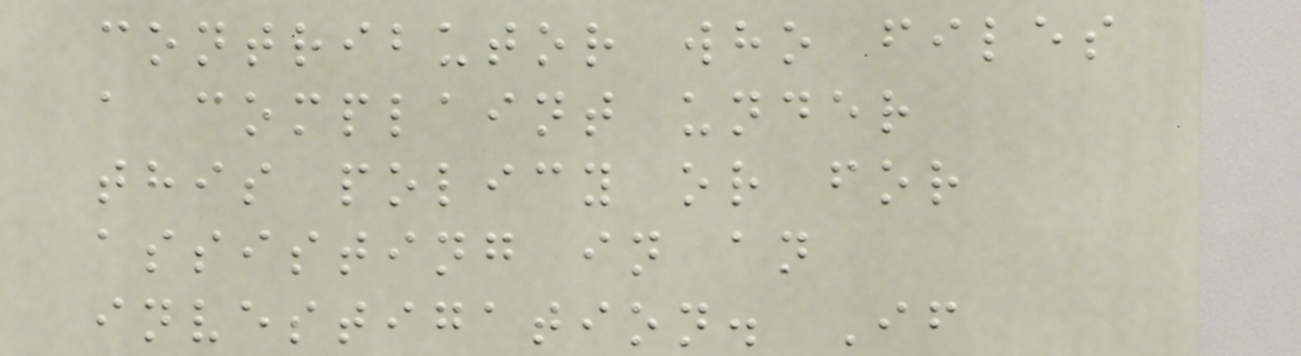contributor who files
a complaint under
this policy or for
assisting in an
investigation. If
